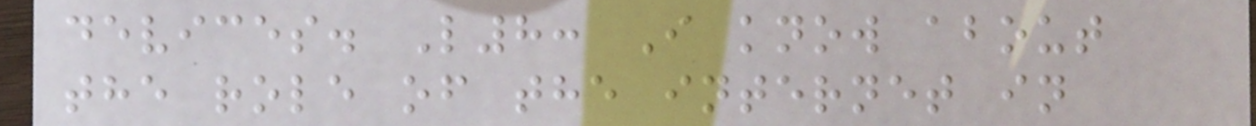devices. L8: I know about
the role of the internet in
